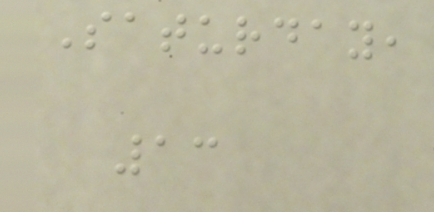Saturday,
13
